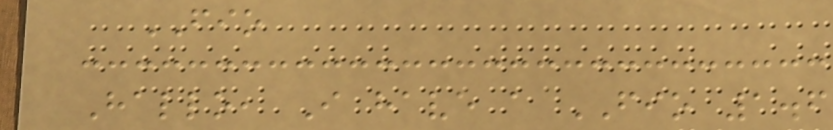FIO
Hallo, I have a FIO 1.6
